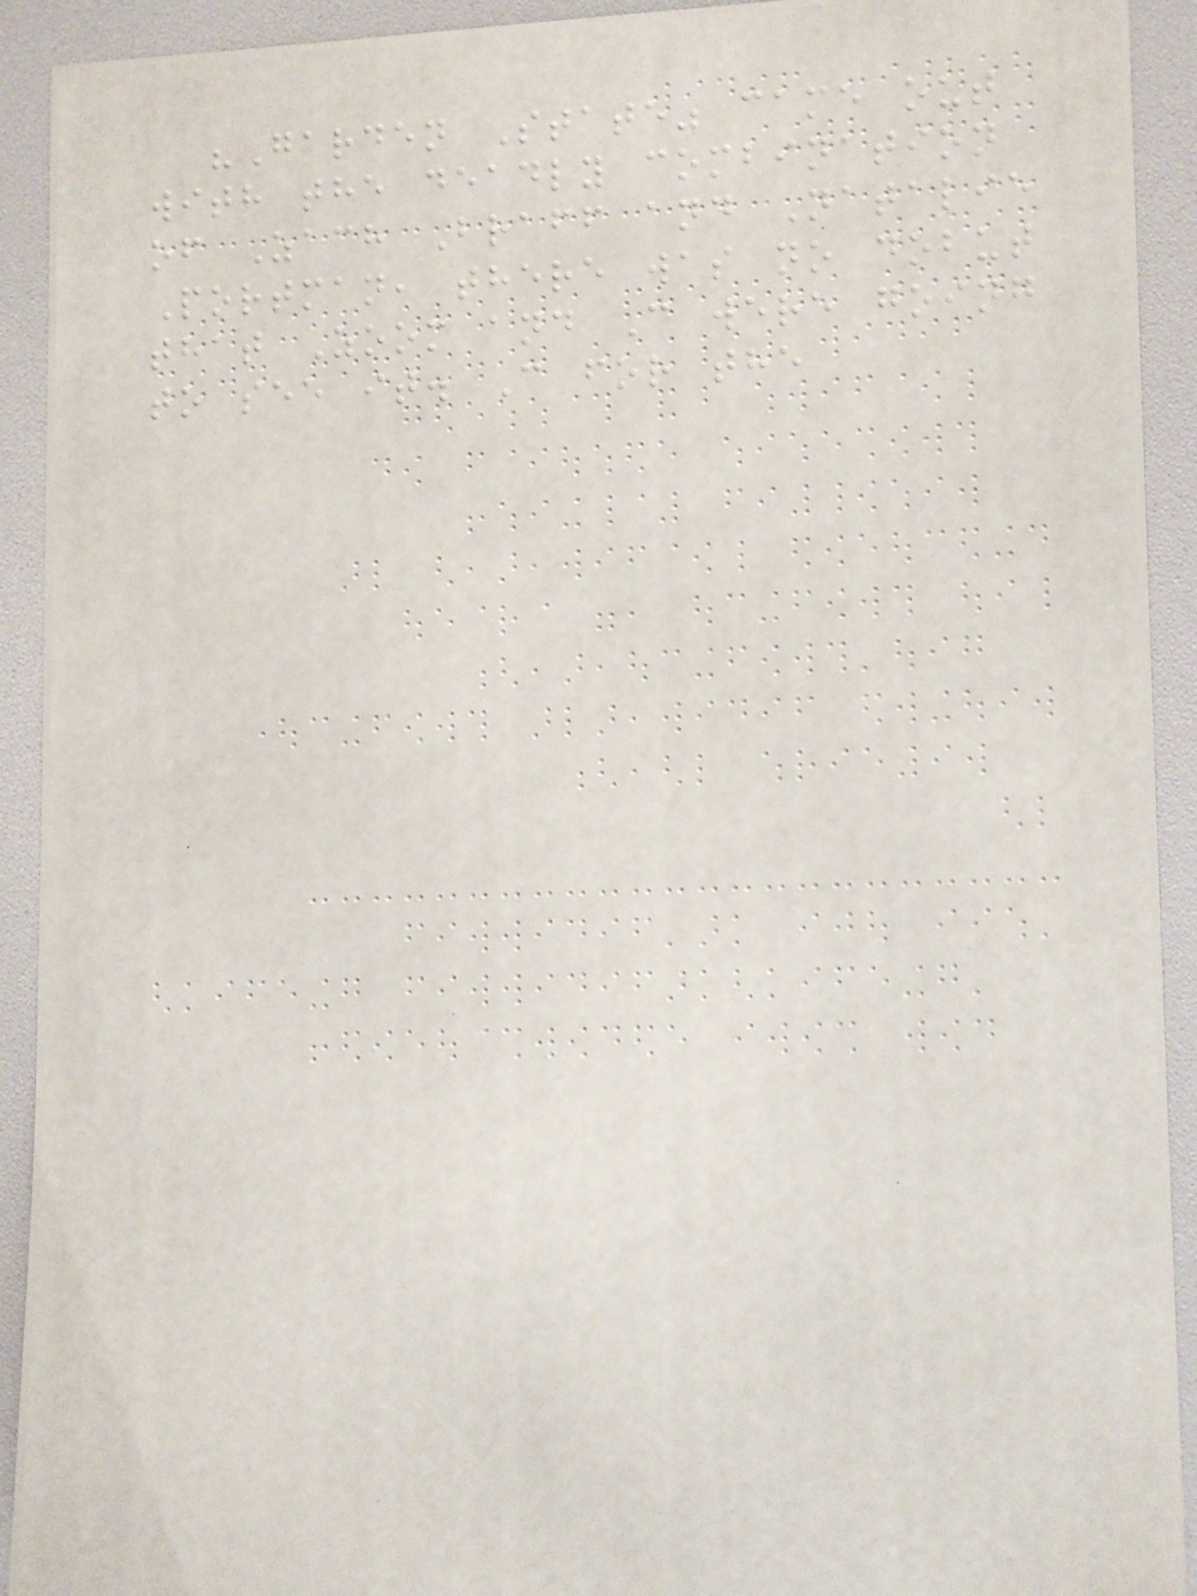"Garden State" came out
with the deadly combination
of Zach Braff and Natalie
Portman, there was no dobut
that Zoom and C were going
to see it. C for the
